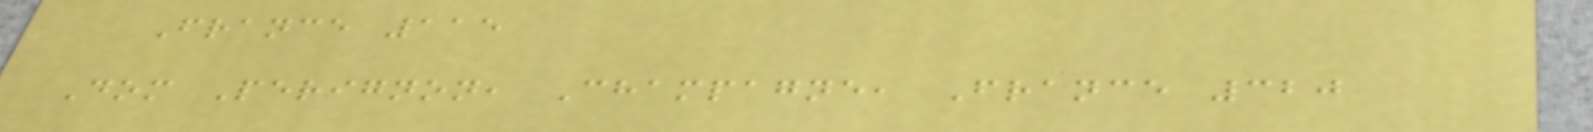France 115
Dom Perignon, Champagne, France 320
